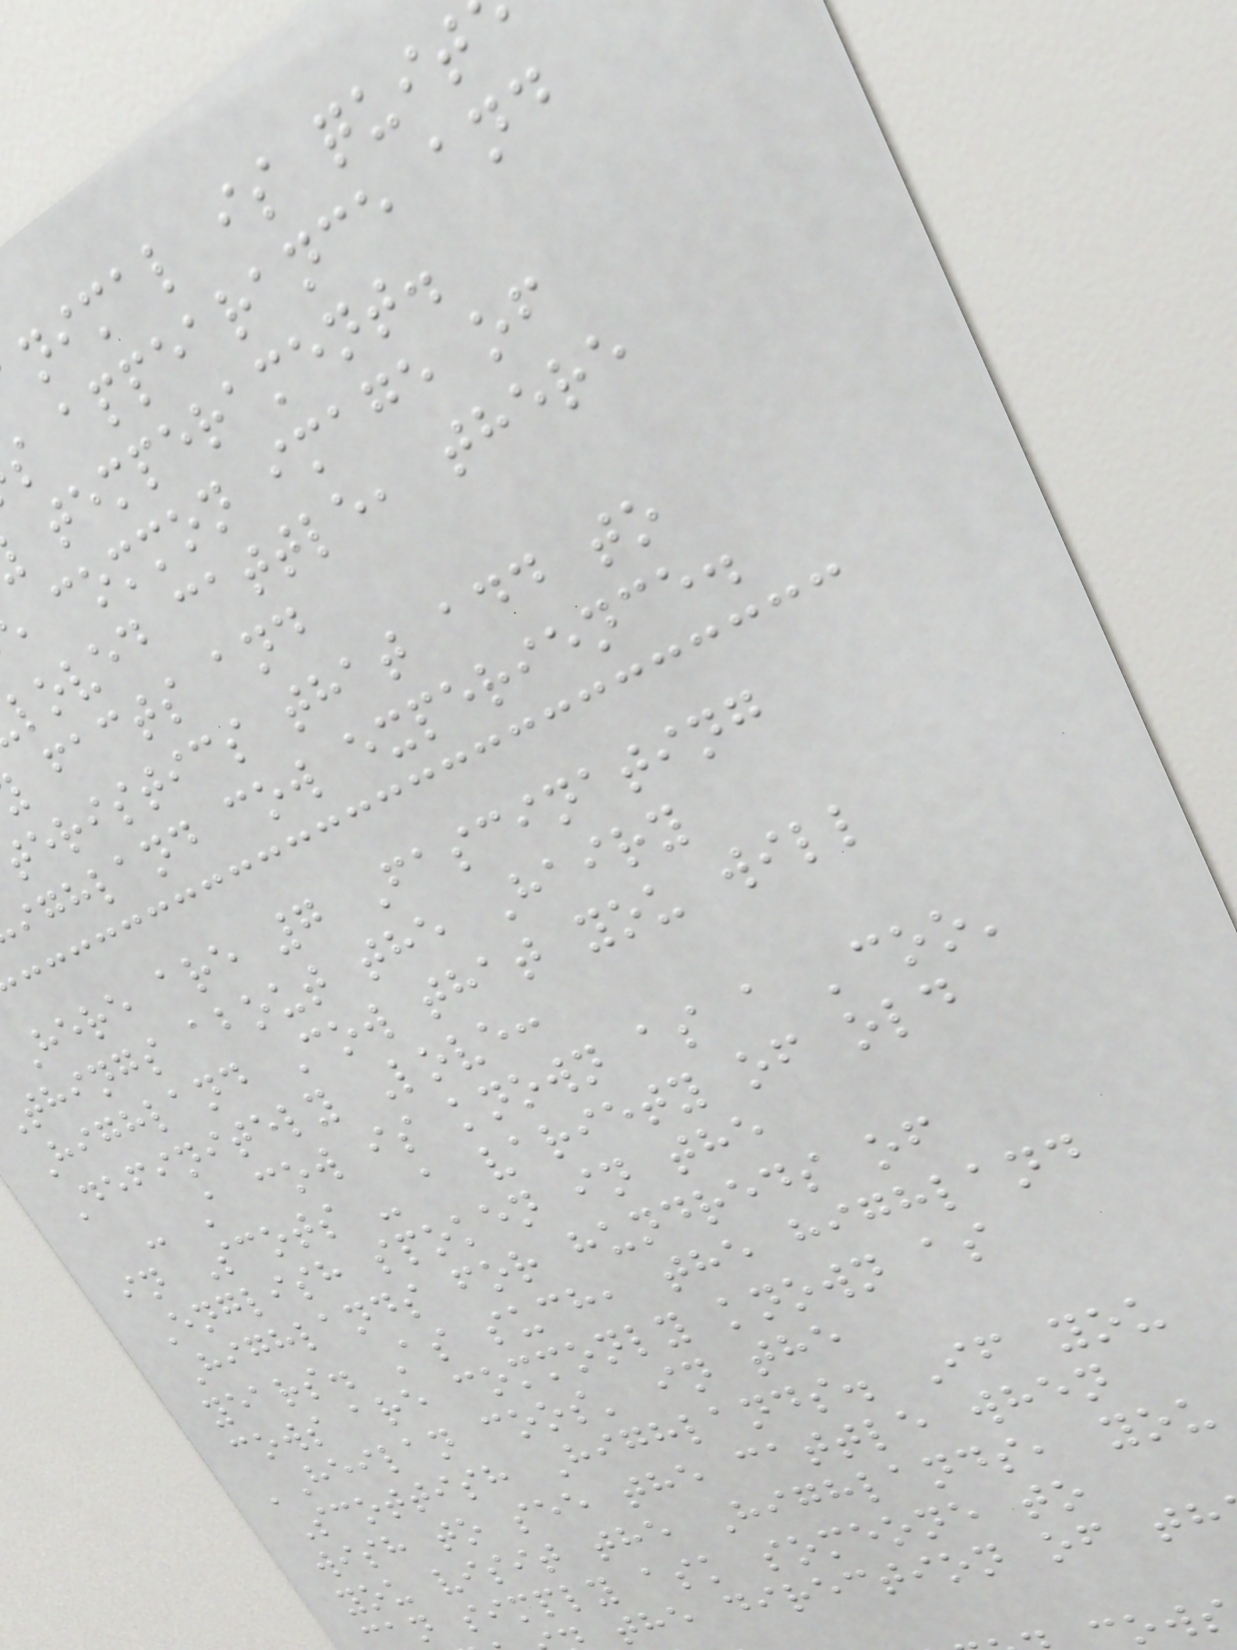nimal is quit
s appearance and
temperament.
common image of
loved cattle, there
facts and
teristics that add to
ighland cow experience.
Here are 7 Fascinating
things about the Hairy
Highland Cow that you will
Definitely Love:
- A cow is known as a 'coo'
in Scots - a variety of old
English spoken in the
Highlands for hundreds of
years. As such, the highland
cows are commonly known as
'Heilan coos' in the
Scottish Highlands. If you
wish to see the cattle when
you visit the Highlands, you
an simply ask someone to
the direction of th
